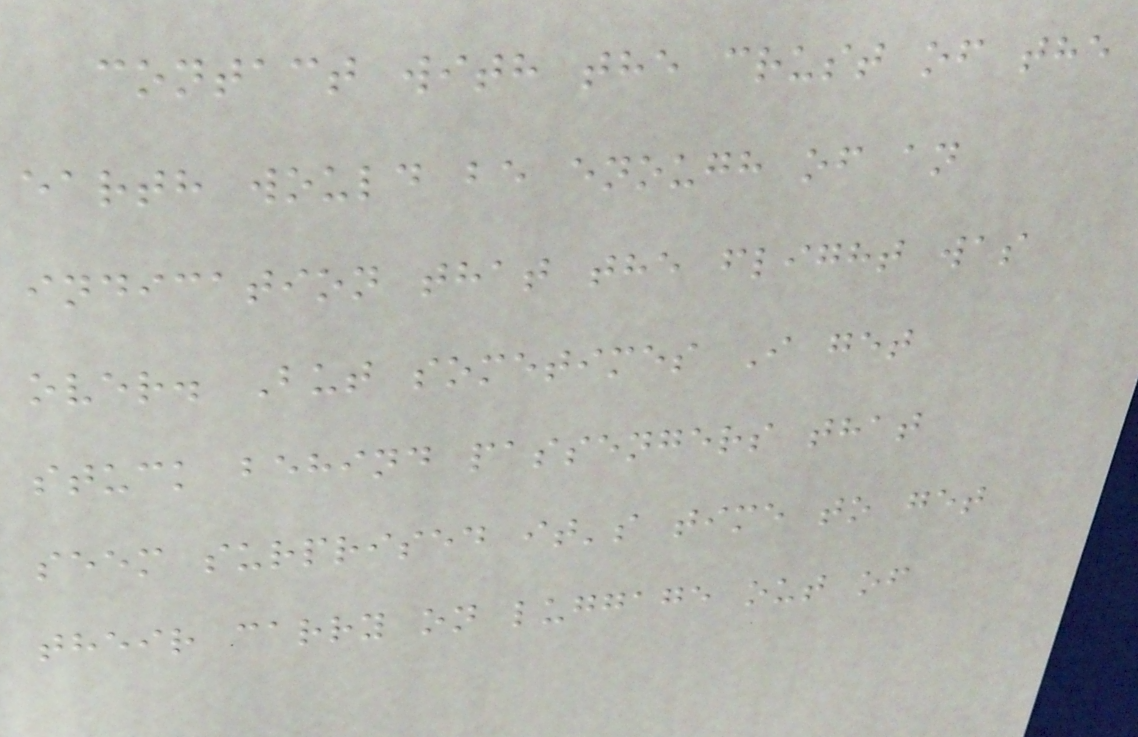contact with the crust of the
earth would be enough of an
indication that the flight was
over. But sometimes I get
stuck behind passengers that
seem surprised it's time to get
their carry on luggage out of
